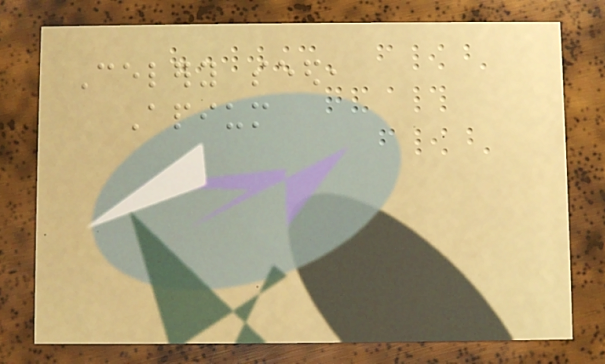Celery seed,
Apium
